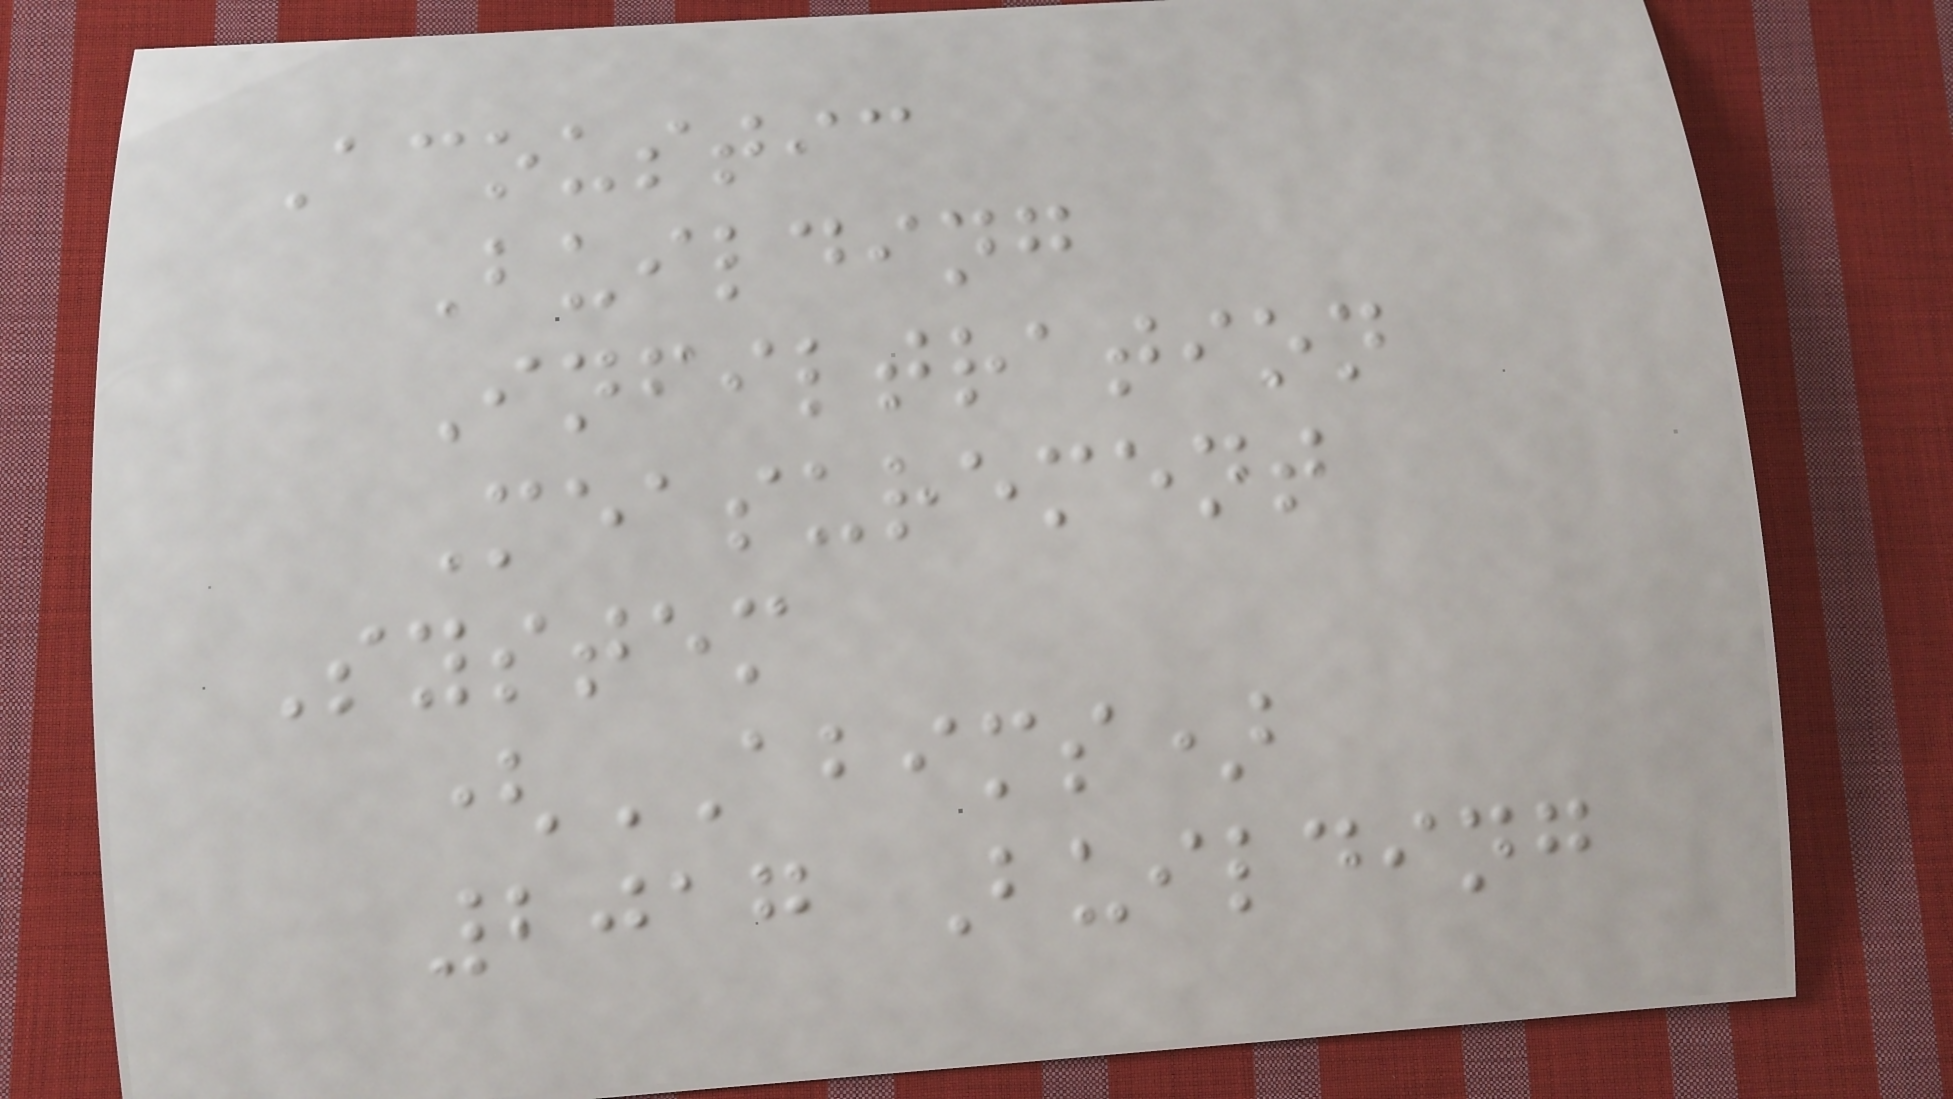Acoustic
Building
Infiltration
Measurement
System
(ABIMS)
2017 Building
